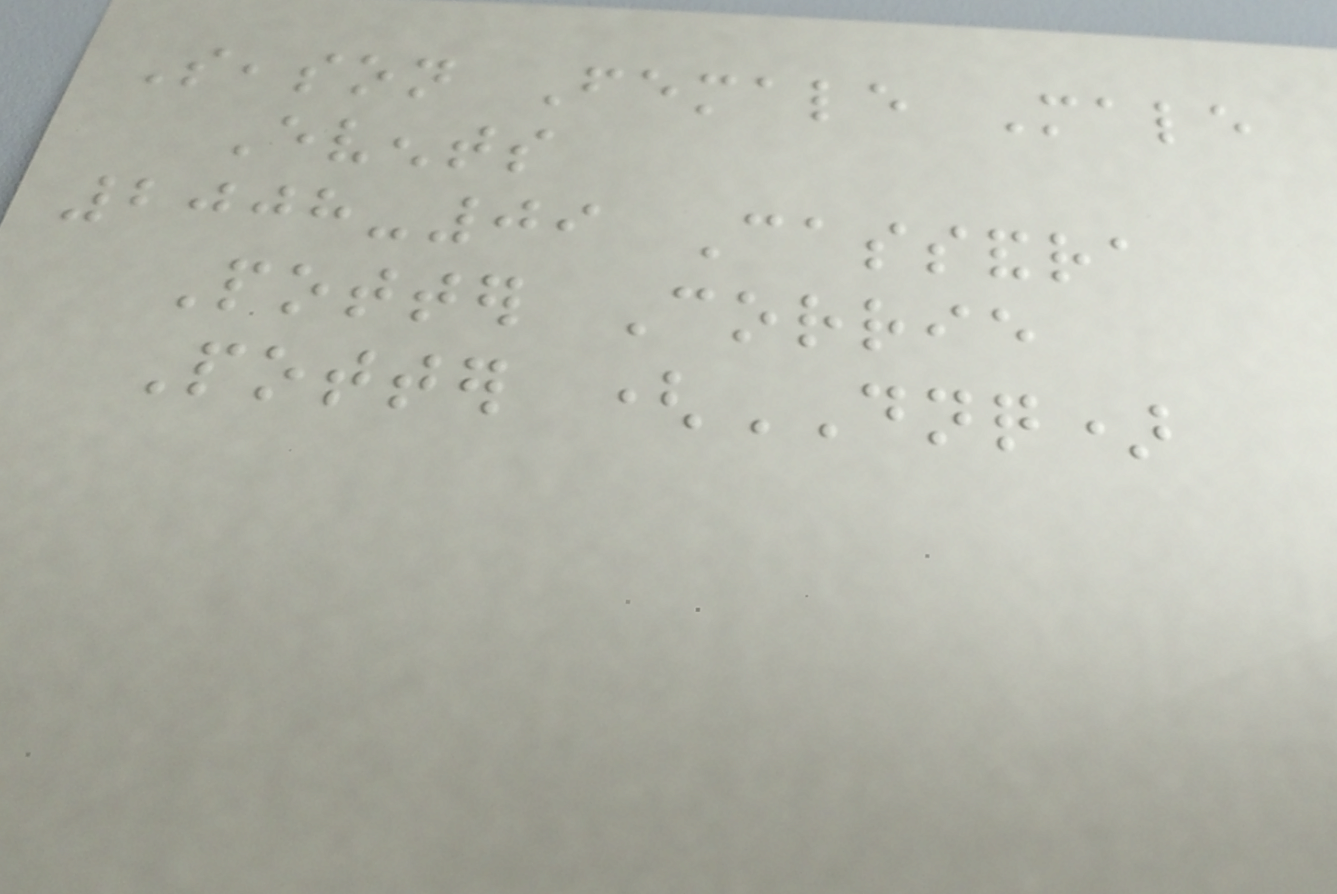Season Female Male
Events
2008-09 Cassandra
Potter Corrie
Potter (DNQ)
